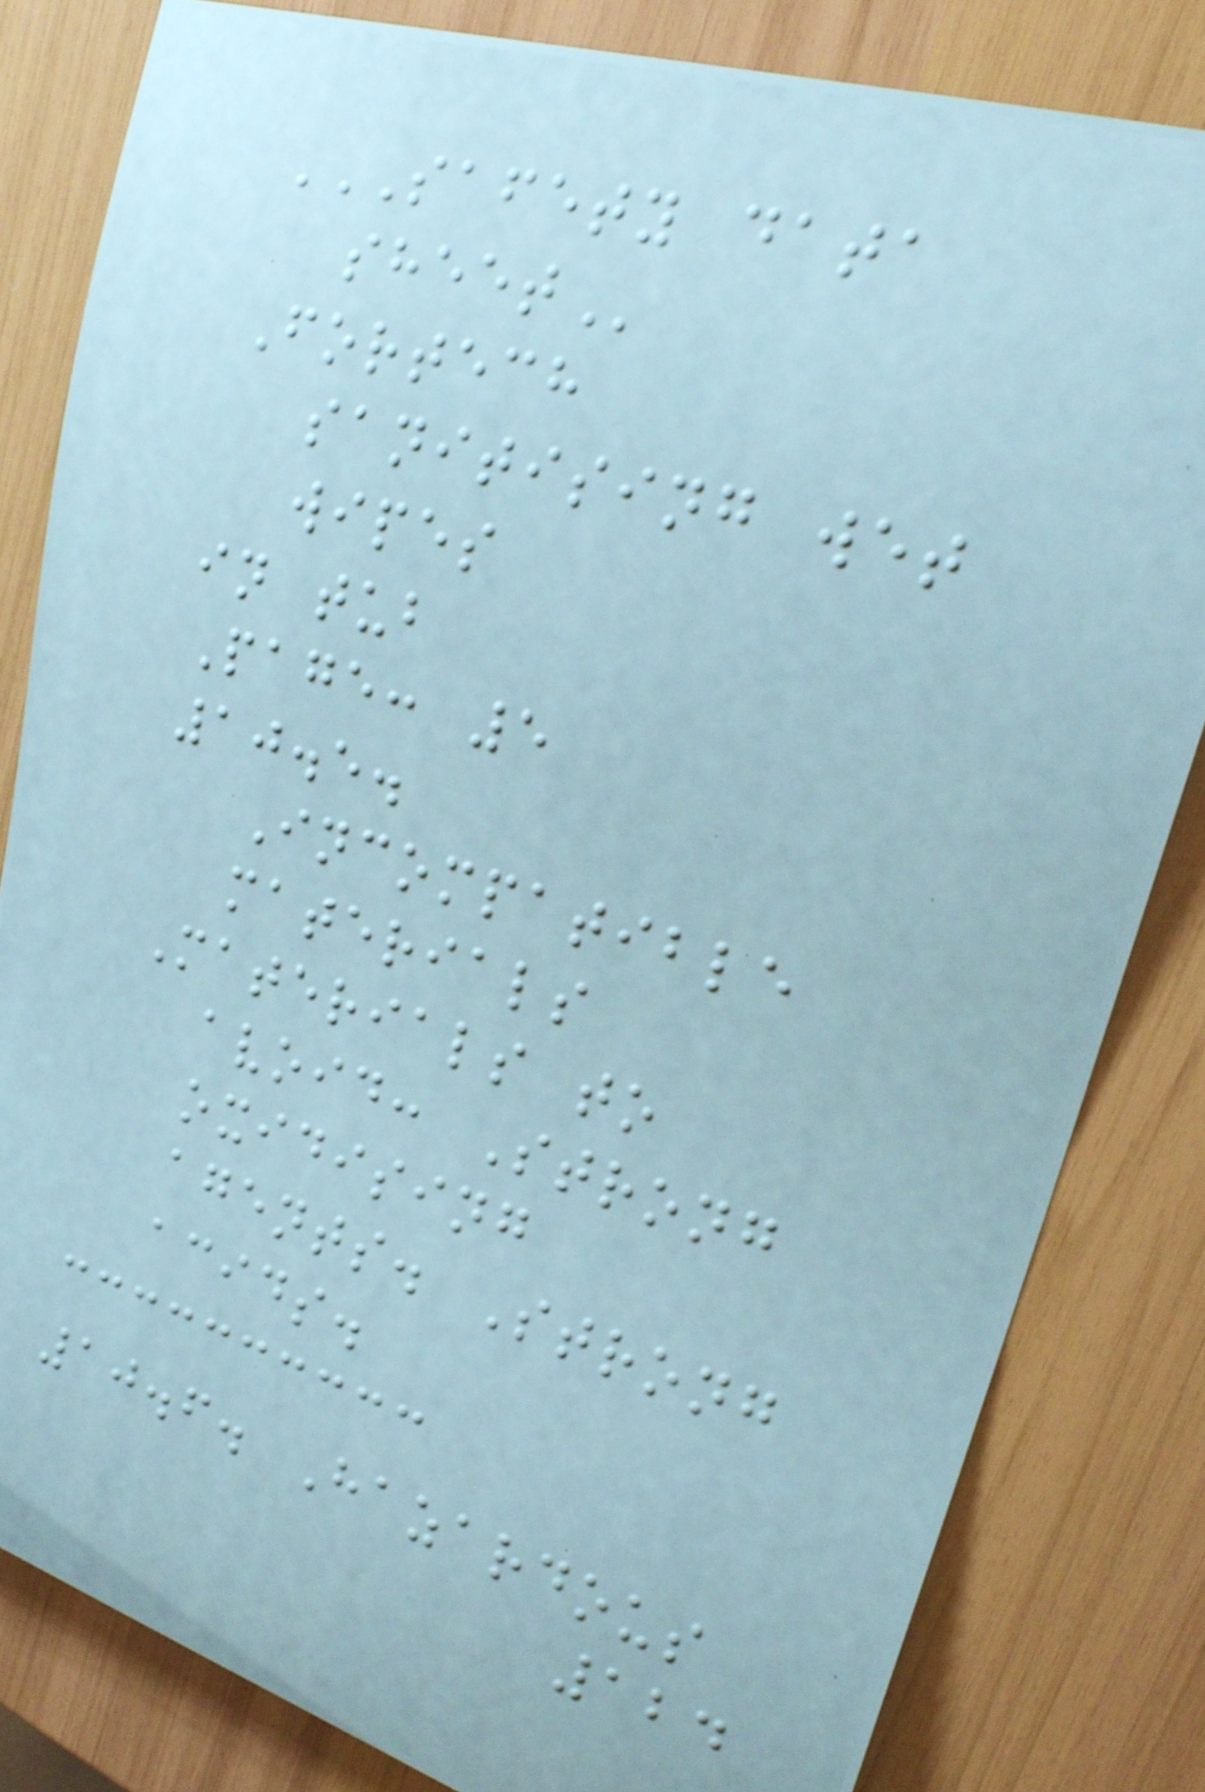SAFETY DATA
SHEET
Fortech
sanitising wet
wipes
in tub
Page: 5
10.5.
Incompatible
materials
Materials to
avoid: Strong
oxidising
agents. Strong
acids.
10.6. Hazardous
124
